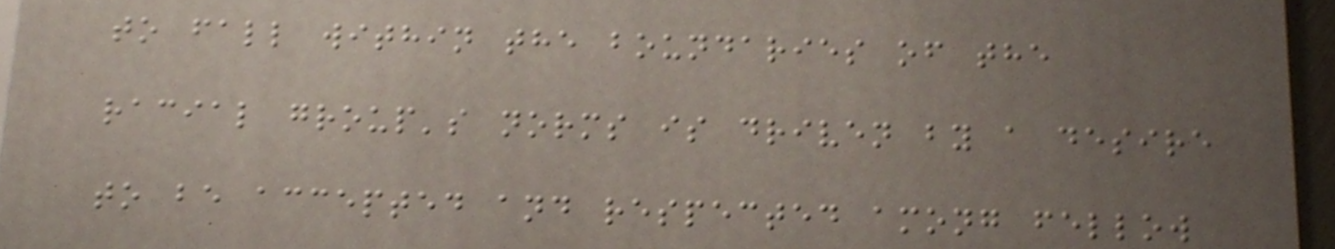to fall within the boundaries of the
racial group's norms is driven by a desire
to be accepted and respected among fellow
